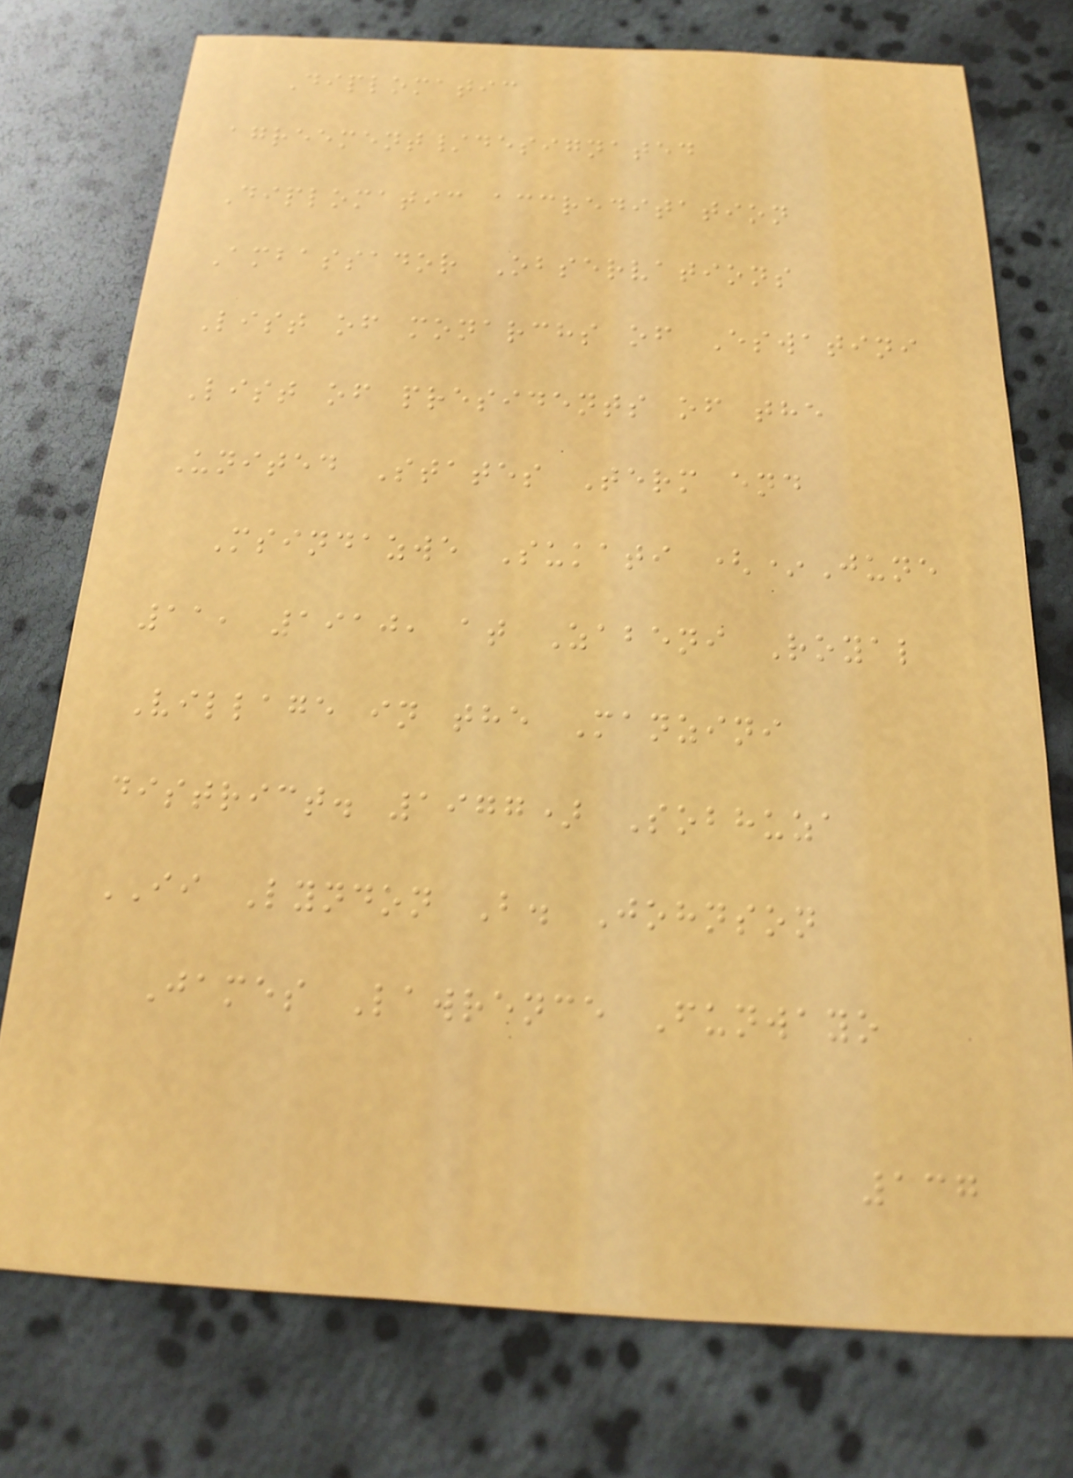Diplomatic
agreement/designated
Diplomatic accreditation
Ambassador Observations
List of monarchs of Eswatini
List of presidents of the
United States Term end
Msindazwe Sukati (*June
11, 1910, at Zabeni Royal
Village in the Manzini
district. 1977) Sobhuza
II Lyndon B. Johnson
James Lawrence Funwayo
137
